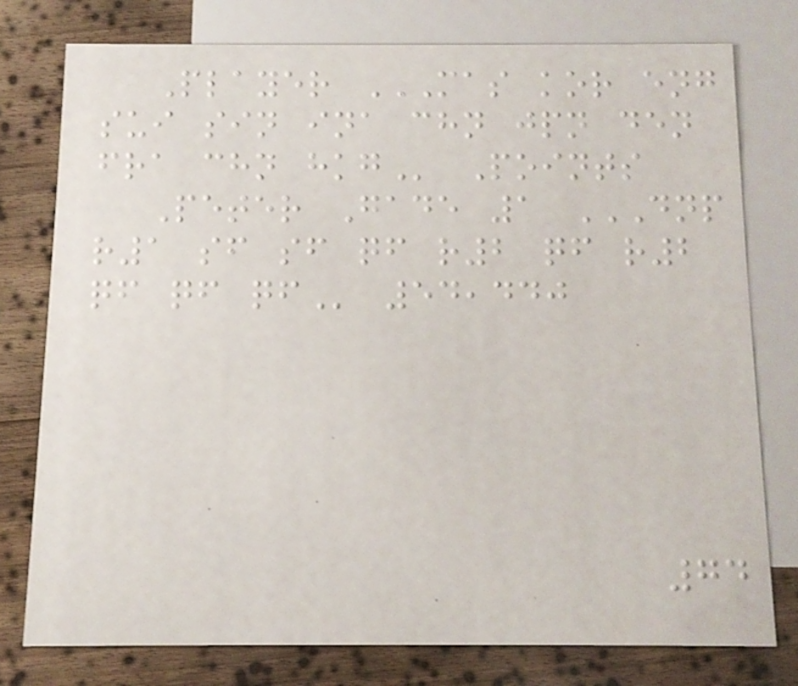Player MAS KOR ENG
SUI SIN INA CHN JPN DEN
FRA CHN HKG Points
Peter Gade 1 DNP
R1 SF SF QF R2 QF R2
QF QF QF 54,440
74
